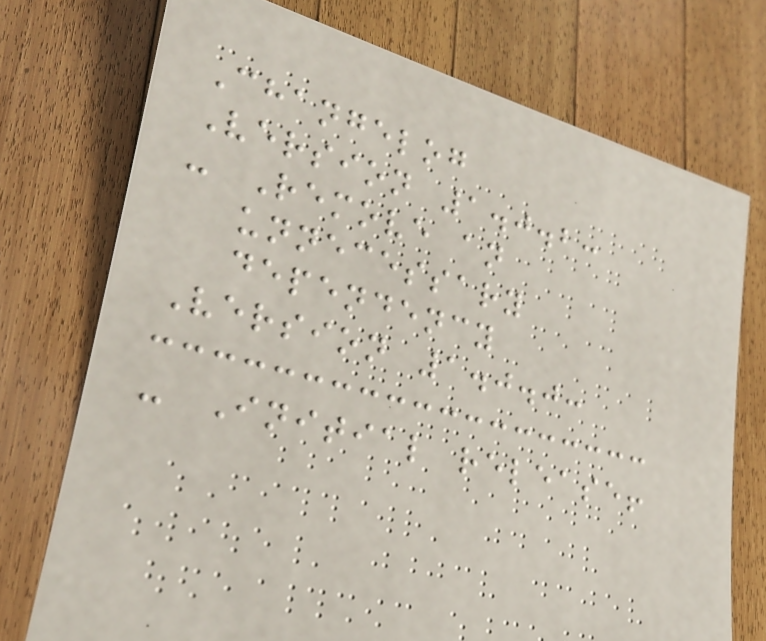Changelog
Version 1.0.2:
- Remove an
unnecessary
dependency
Version 1.0.0:
- Initial release!
